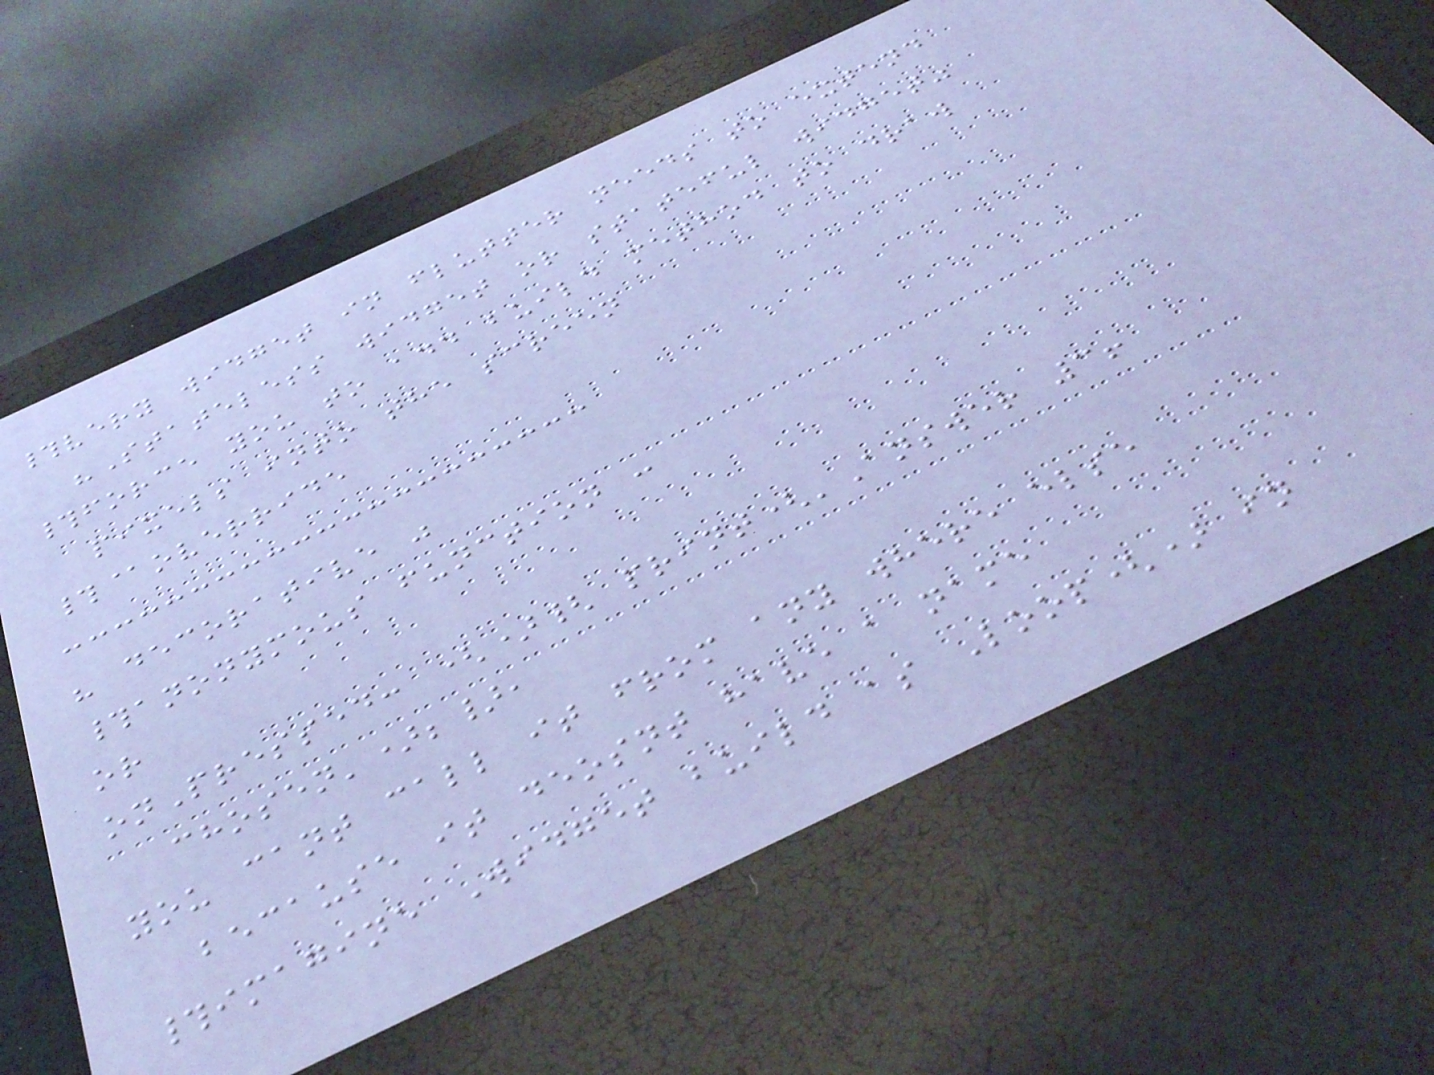#very widget in flutter needs to extend
"Stateless widget or stateful widget"
#force you to add build method to draw
pixels into the screen
#@override
" decorative "
#anonymous function :
or
onPressed: (){ print('Answer 3!
chosen');},
you cant call it from any where else
because it deosnt have a name
#imagine Widget build as Loop() in
